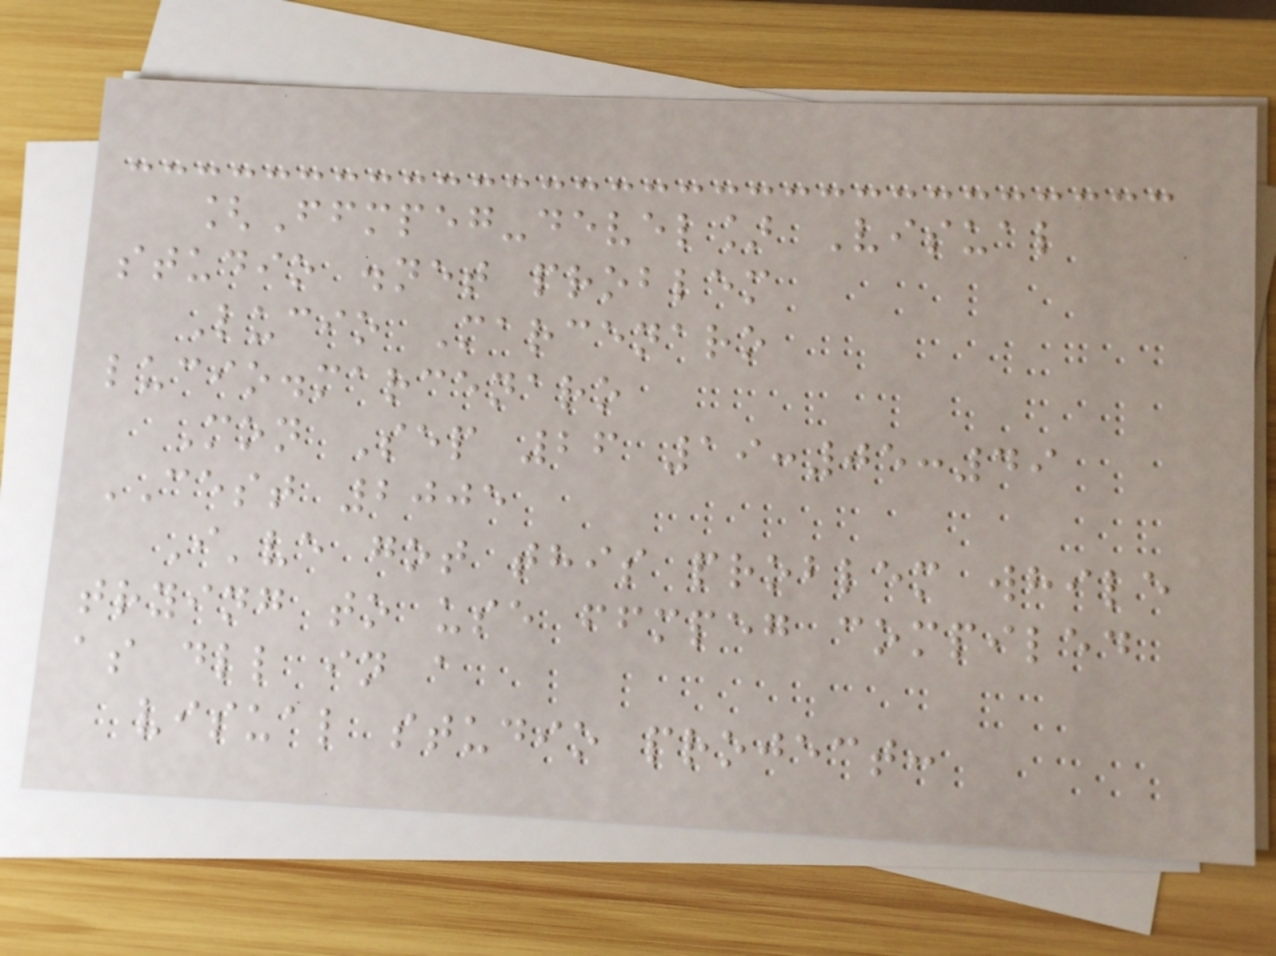[Ffmpeg-devel] Visual
studio .net problem
Lucio Marcenaro
lucio.marcenaro
Mon Sep 26 19:05:49
CEST 2005
I've got this problem while
trying to use ffmpeg compiled
as dll in a
visual studio project:
